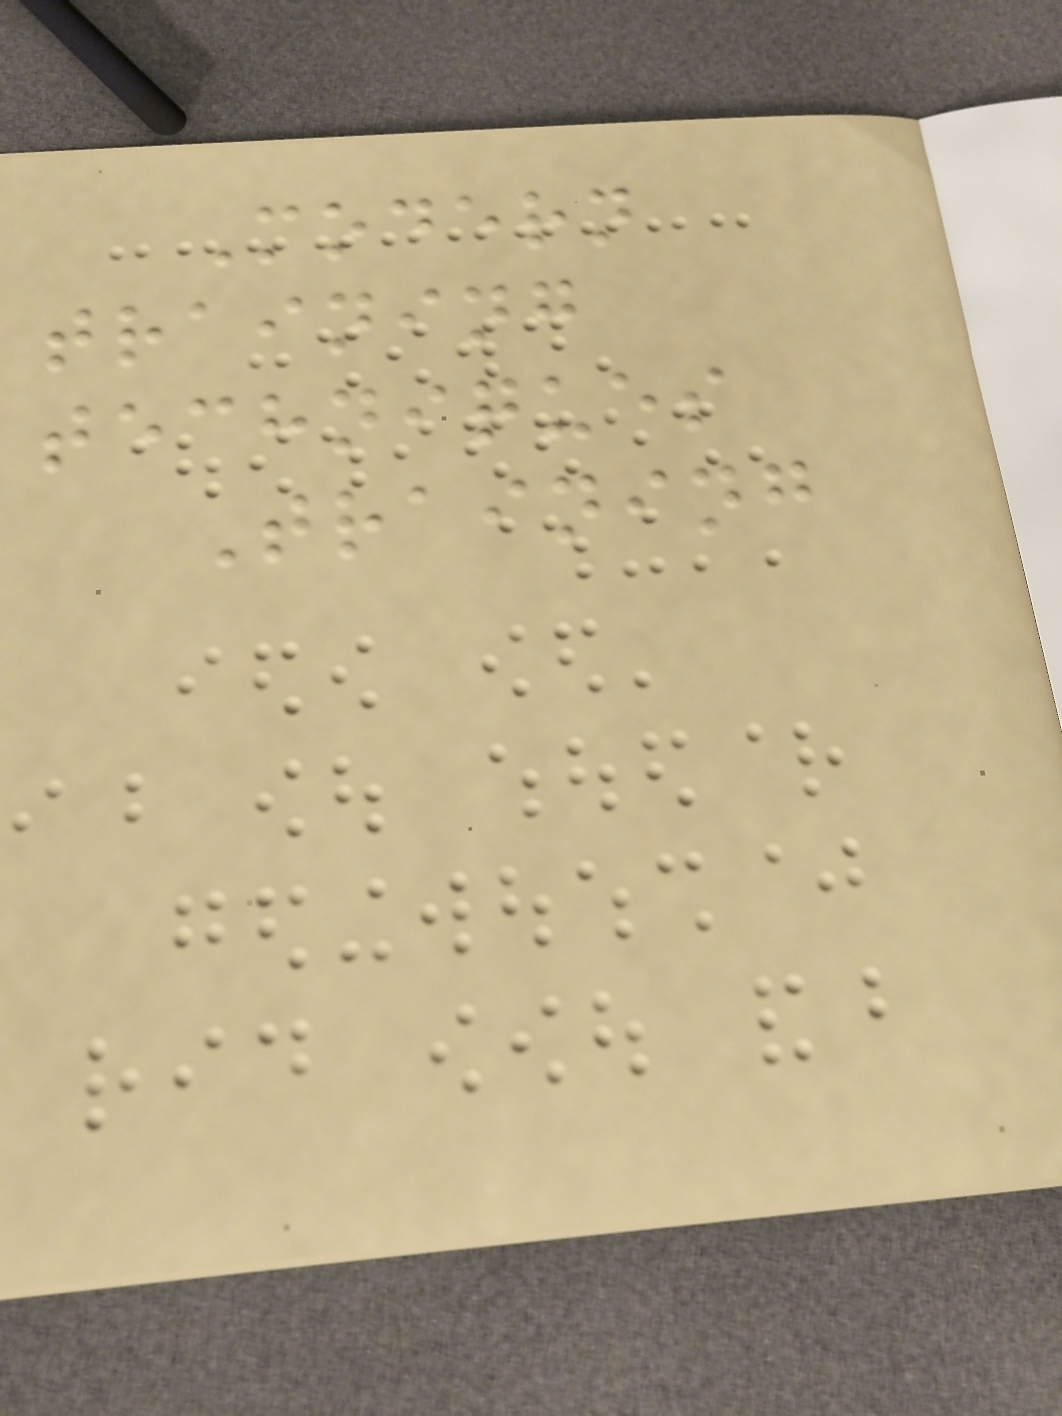Modern
training
techniques
Training
